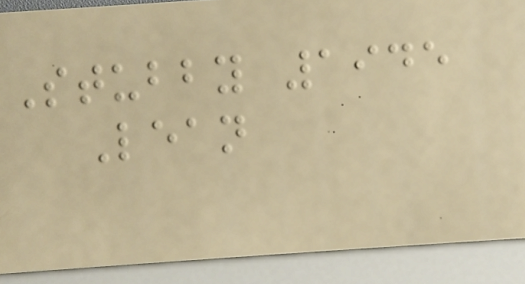Stubby 1945
Lean
